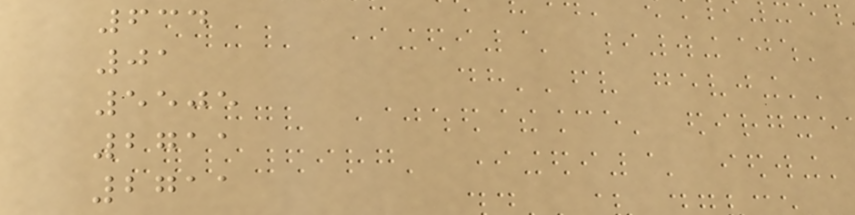634
01
5505
2711
2711
